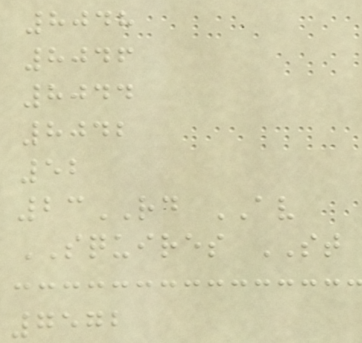8048
8046
8044
8042
52
23RD AV
SQUIRES ST
7572
